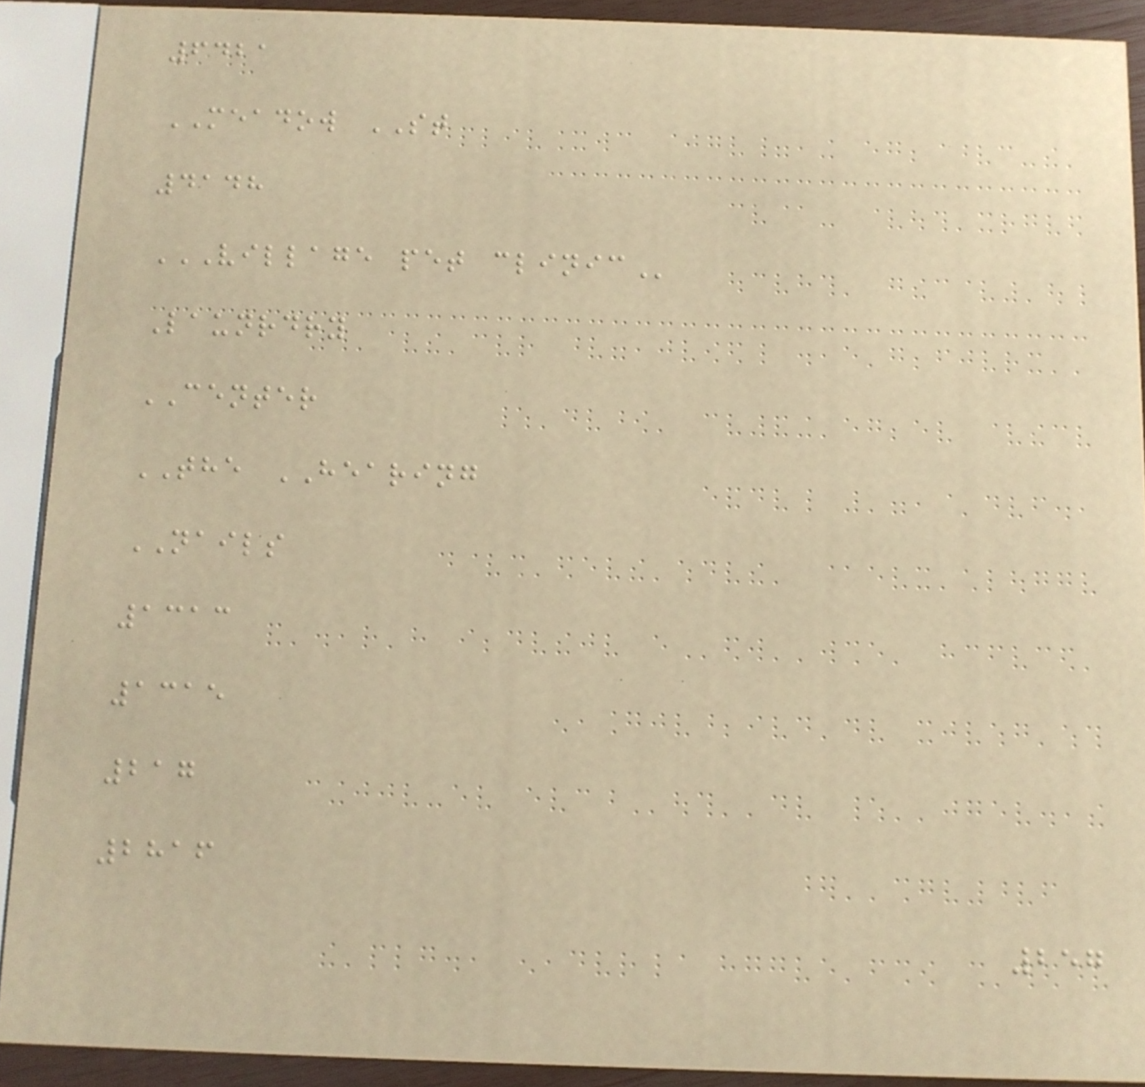6421
MEADOW ST
4148
VILLAGE PET CLINIC
Launrdry
CENTER
THE HEARING
NAILS
1313
1315
217
2816
257
